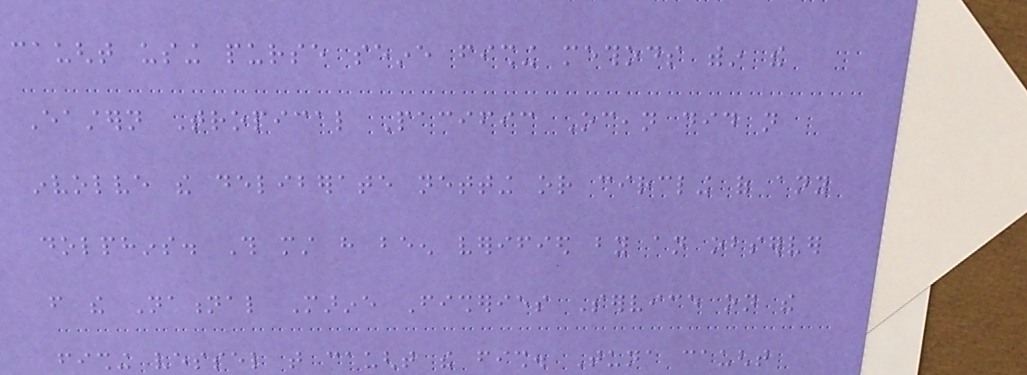caught using purse seine fishing methods within the
Eastern Tropical Pacific Ocean did not
involve the deliberate netting or circling of any
dolphins. This must have been verified by an observer
from the National Marine Fisheries Service on the
fishing vessel that caught the fish. Tuna caught
